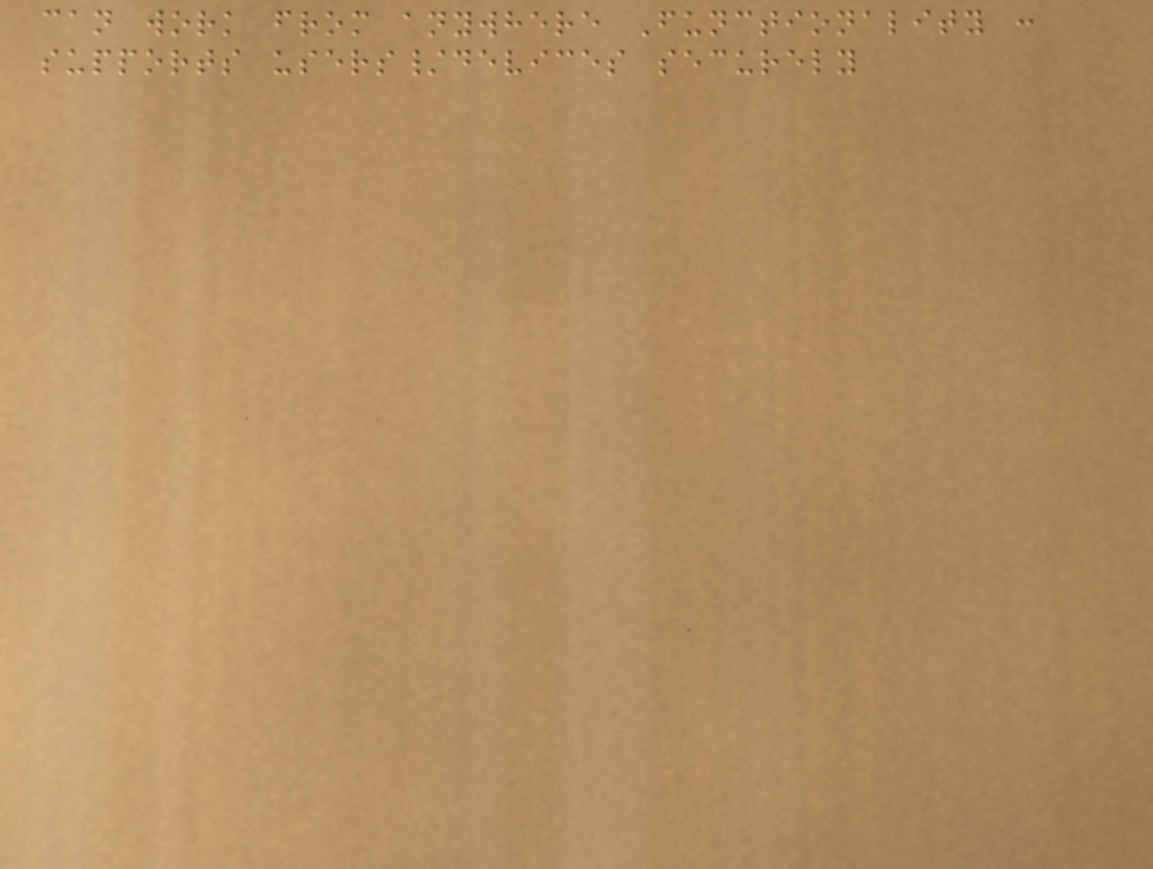can work from anywhere Functionality :
supports users/devices securely
